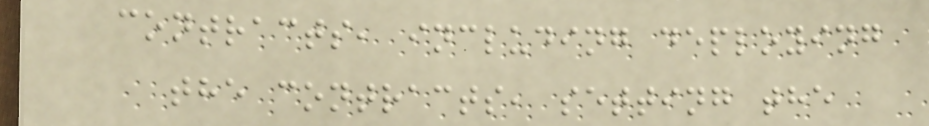contracts, including deploying
the contracts, setting the
